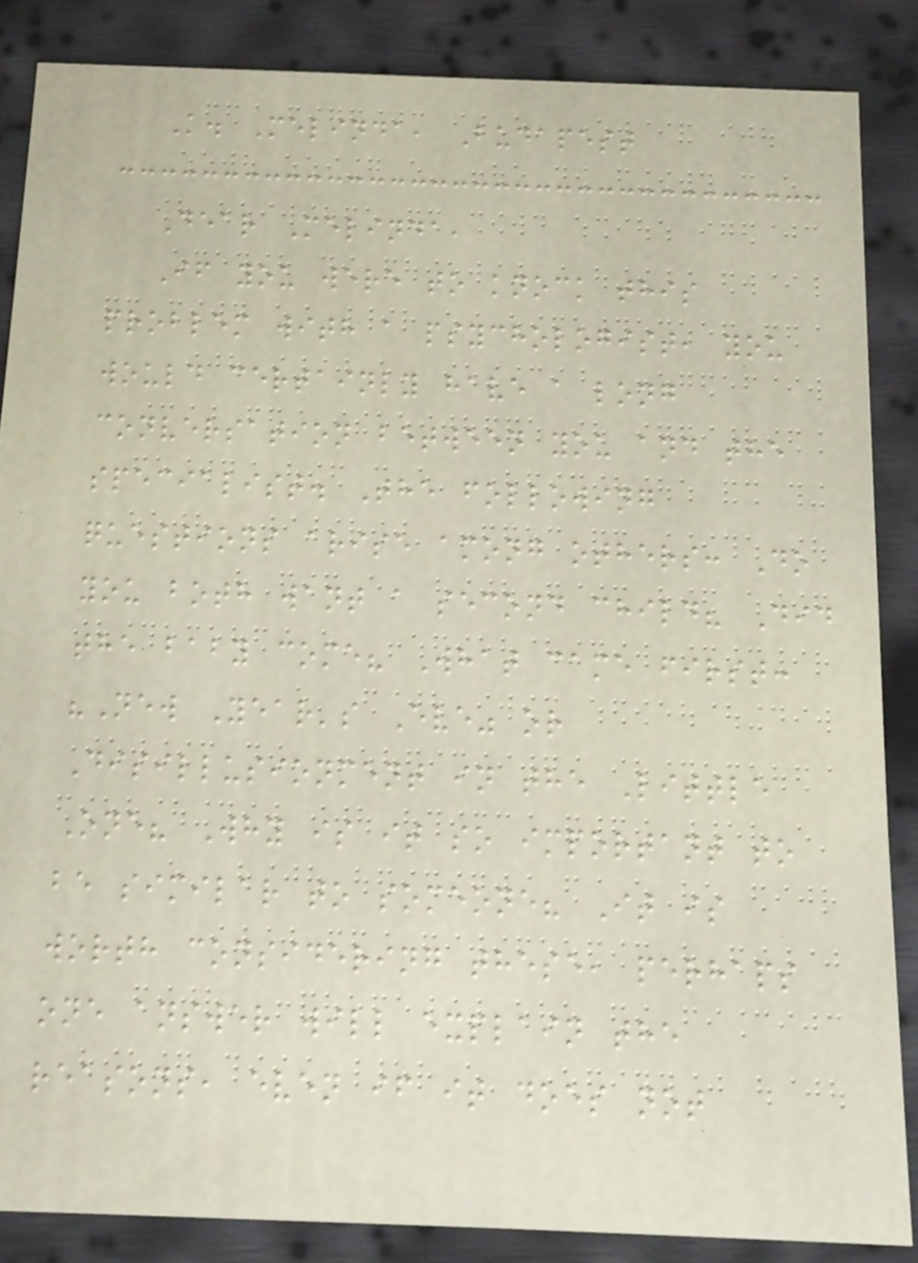K. Melinda, Budapest
Dear Melinda,
If you were to knock this
problem with a psychologist, you
would certainly have a long
conversation between you and the
specialist. The following
questions arise among others: Do
you both want a second child? Did
the baby come? What came first:
"New Year's Eve" or
Disillusionment in the Little
One? Why is it so important to
be similar to someone? It is
worth considering these, perhaps
one answer will explain the
reasons, even if it does not
